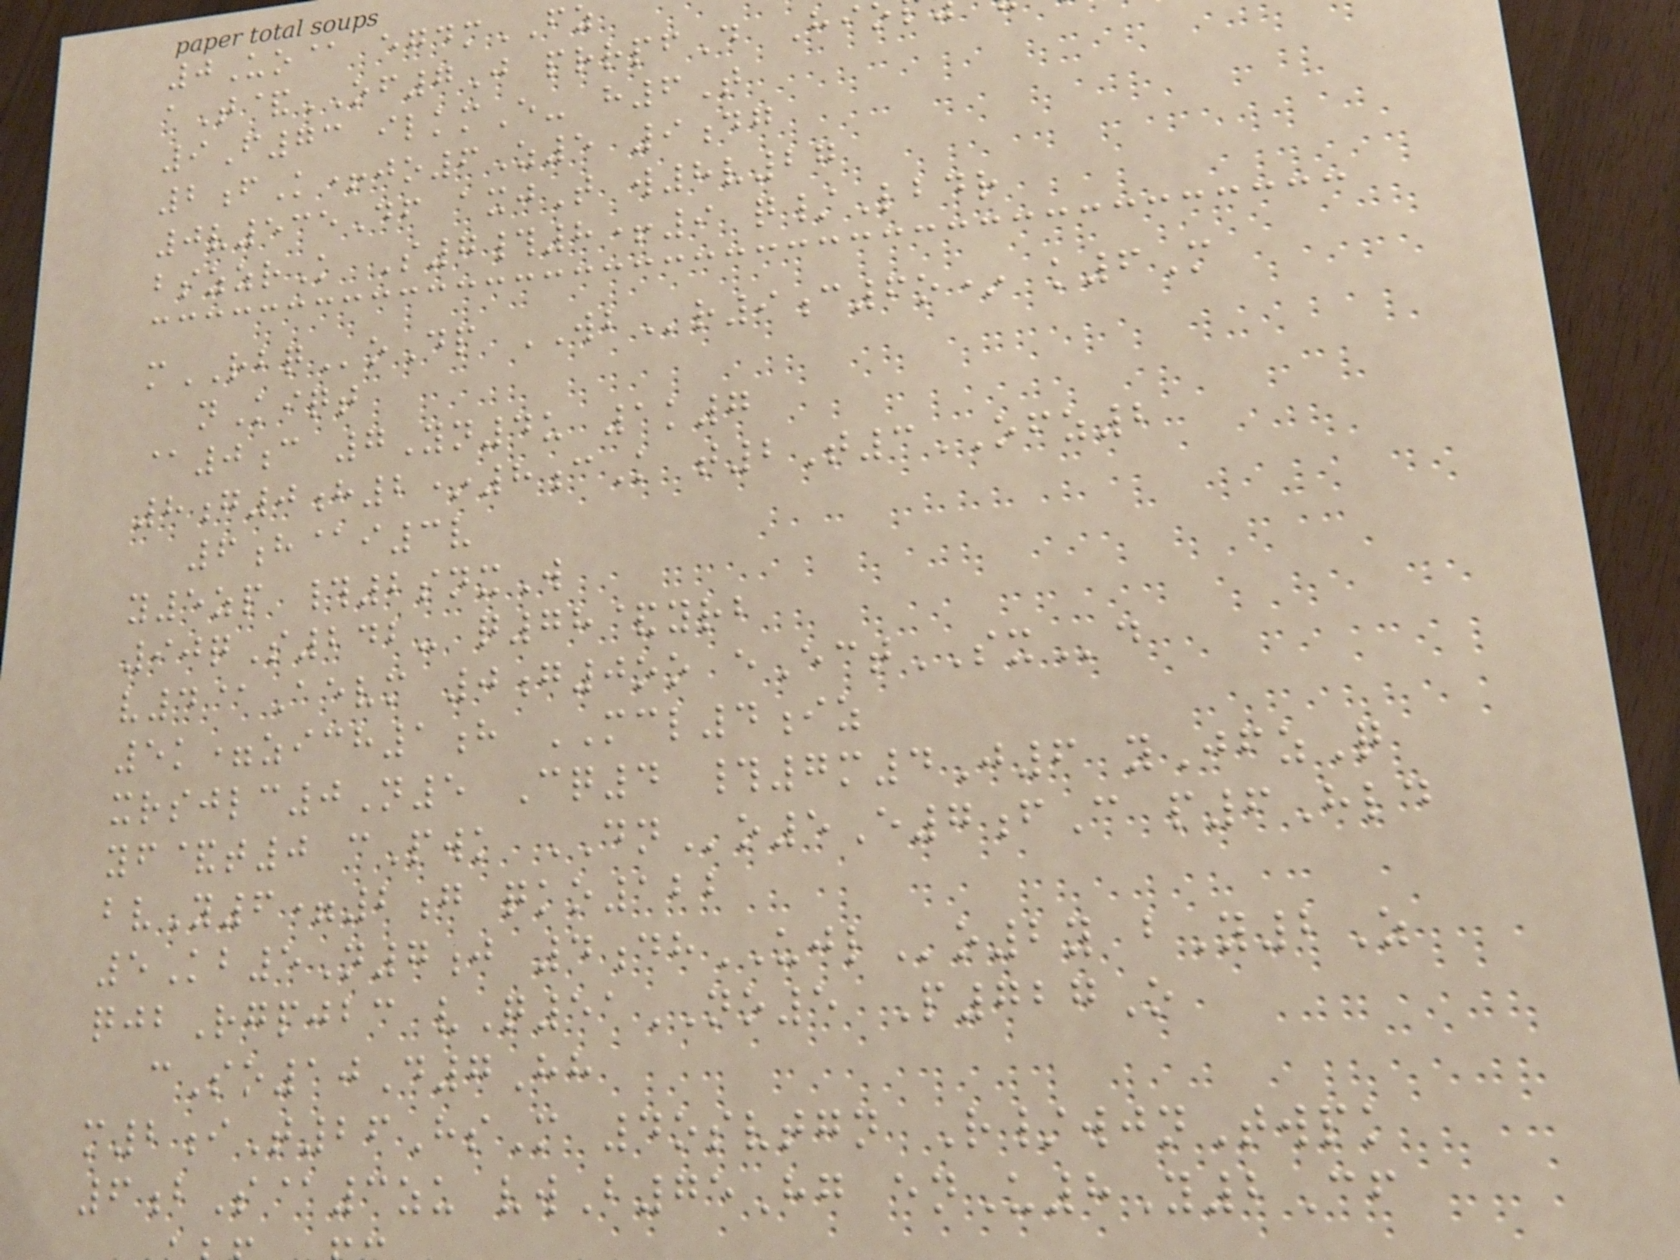0Uo@ egdmFZ
aT&OF7J prrpfD Hi
9F73 ilkmE- h6T
2fK+jo6Z5 9dg
0v535Df axjT w8v27
bszzrK S7#8+9 q/Lbdr
mRBQoDp WBr9c6o* k6M
nKiqt
@0c 7Yn4u 1k7
8g0h2*8cK t2T3OFZ2
6h@i3v
y5zp #2snxW
90qS242- q78&yrb
v4@Aevm 0g0oo eEctSXd
5k=zich1h MCL4iz
xrsjlc0N5 Cq4 #7m4J6 yJfzQ
yf&t0 cPwk DNo5E7fC p6Hld
bvY6=2g qko122
5Kb5N7j 4dhUJLo2y bY2Z
qjbRgpjbc vQ51NO5 P727O
cSo10D7Hh
m2iT26HsM 4osvtgn R/wjnTwpk
6bS@3zu vwB75Hg enU8Y2Cf
